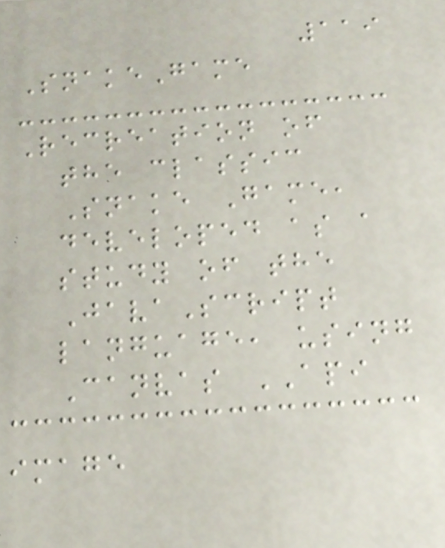119
SnakeGame
Recreation of
the classic
Snake Game,
developed as a
study of the
JavaScript
language, using
Canvas API
image
